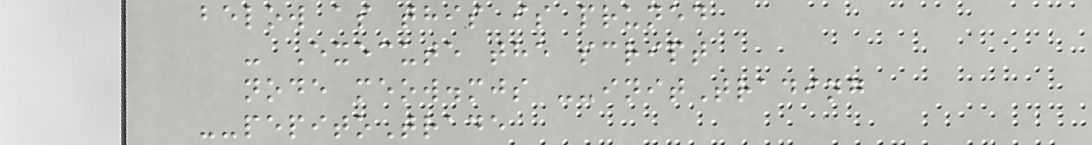below as this is pruned
- Execute the script
node meow.mjs --initTrading
--pepitoTrade
